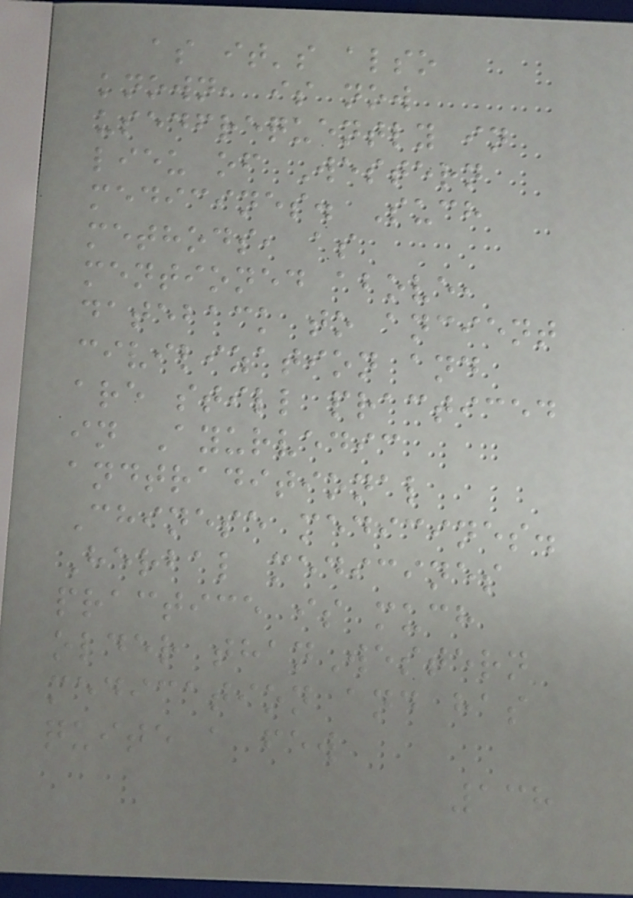as it's also
known, is now
usedfrequently in
lieu of Western
medicines. Such
methods, as
mentioned above,
dateback to ancient
civilization and
are still practiced
in Ayurvedic
andtraditional
Chinese medicines.
Herbal medicines
practice is much
older thanWestern
medication and has
quite a few
138
